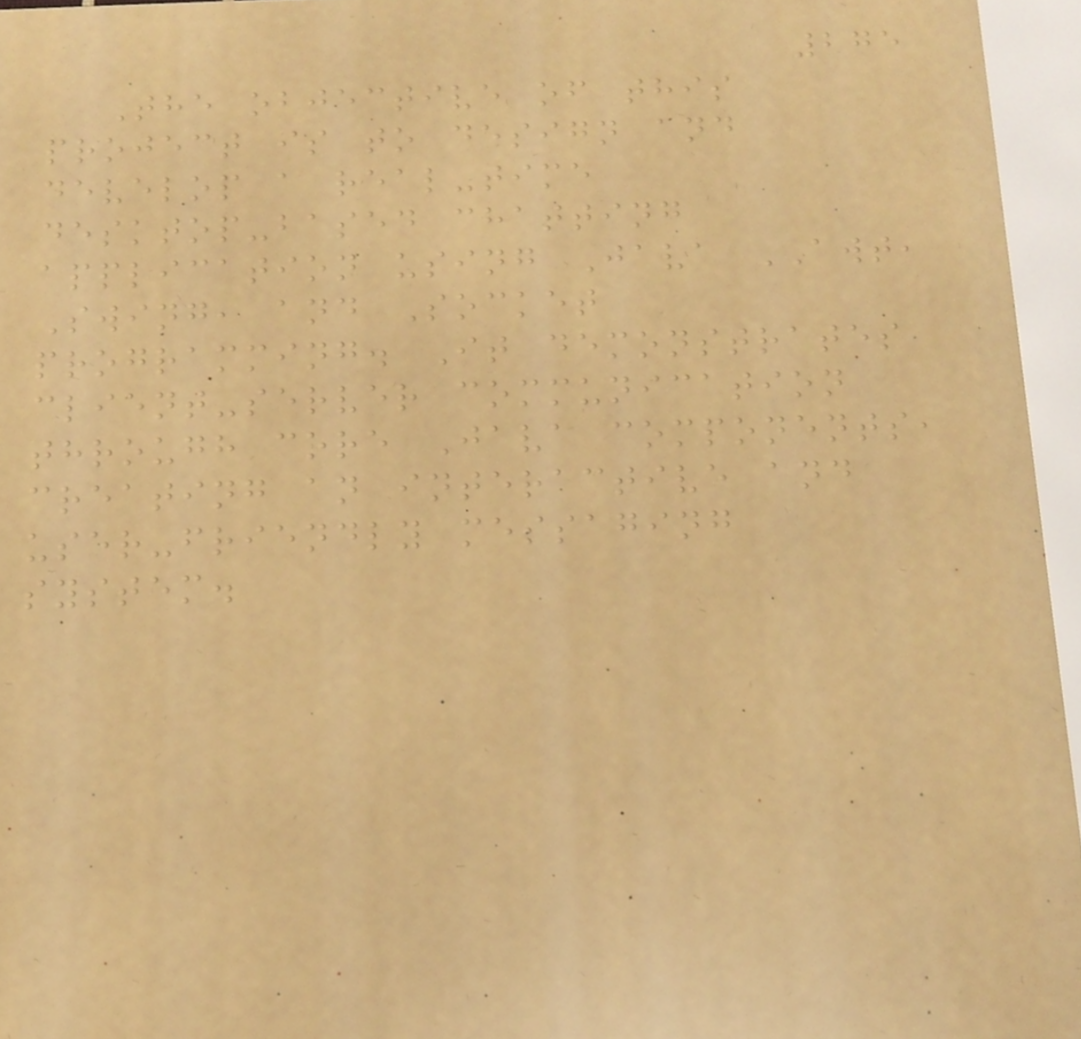275
The objective of this
project is to design and
develop a real-time
desktop-based chatting
application using Java AWT,
Swing, and Socket
programming. It demonstrates
client-server communication
through core Java components,
creating an interactive and
user-friendly messaging
system.
